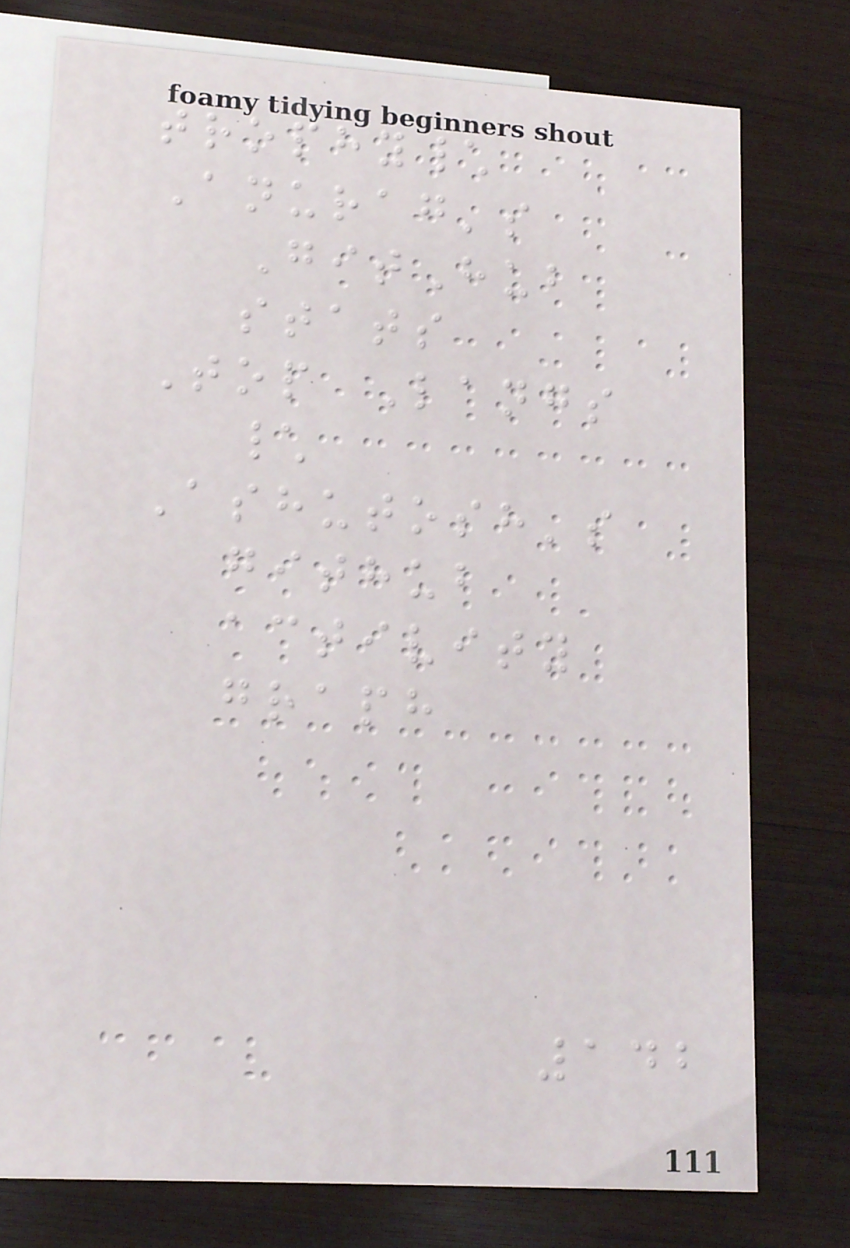trophy\
Anurag's
GitHub
stats
Top Langs
\
Ashutosh's
github
activity
graph
142
